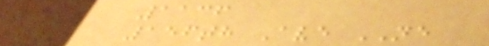1136
156th Ave NE
